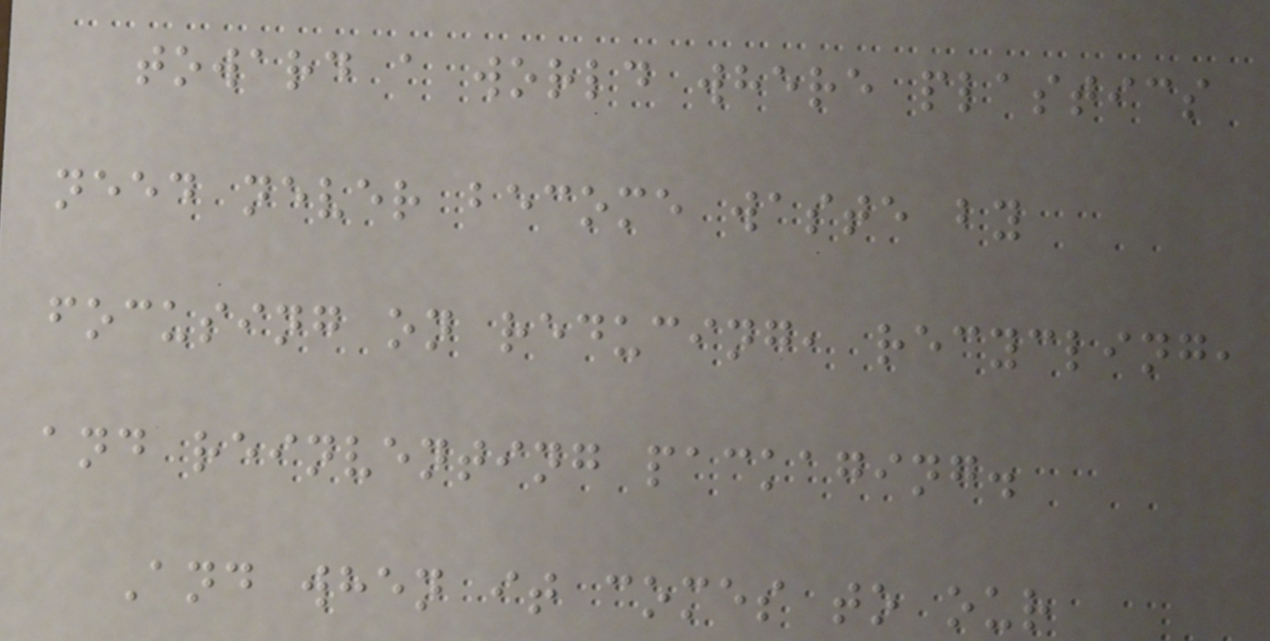toward a world where plastics
need never become waste by
focusing on reducing, recycling,
and reinventing packaging.
And when it comes to our
